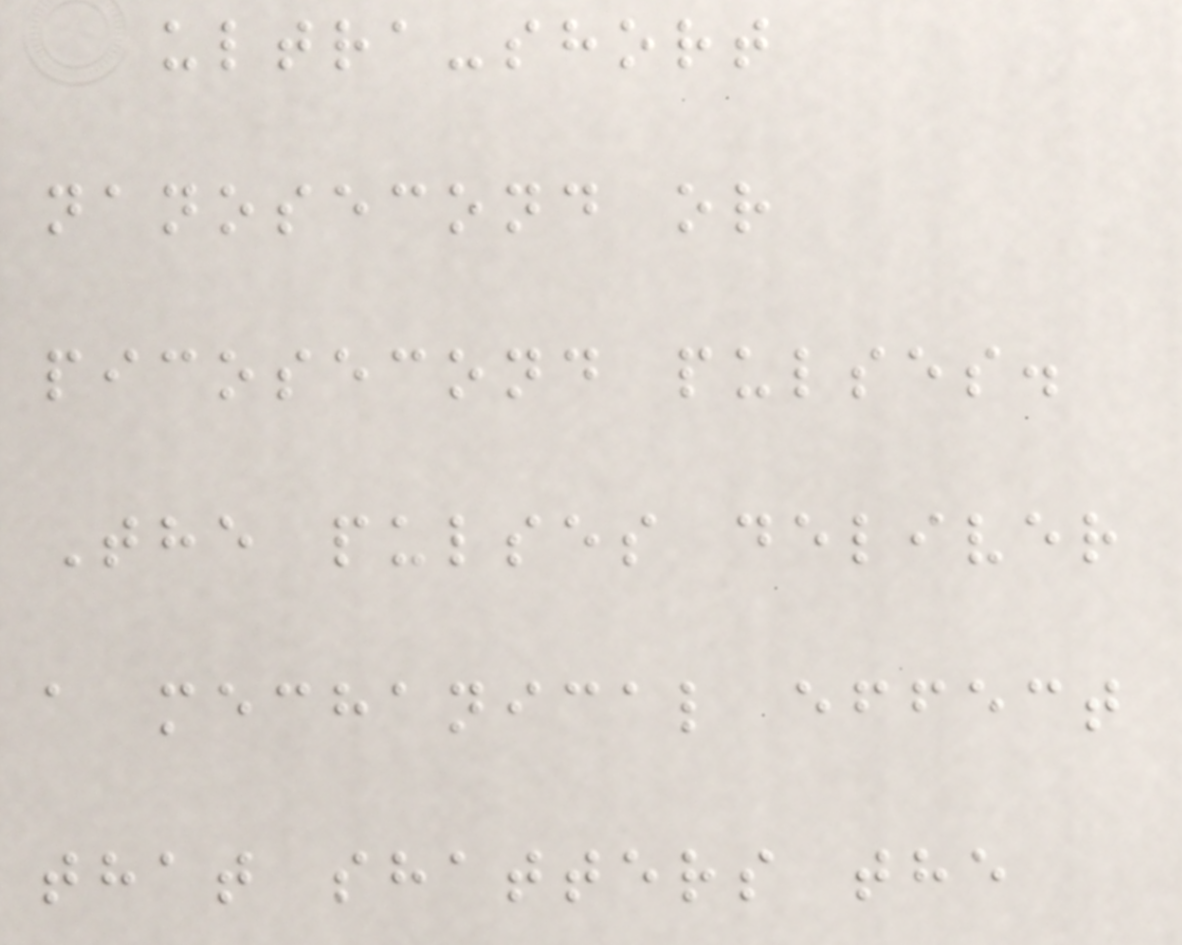ultra-short
nanosecond or
picosecond pulses.
The pulses deliver
a mechanical effect
that shatters the
